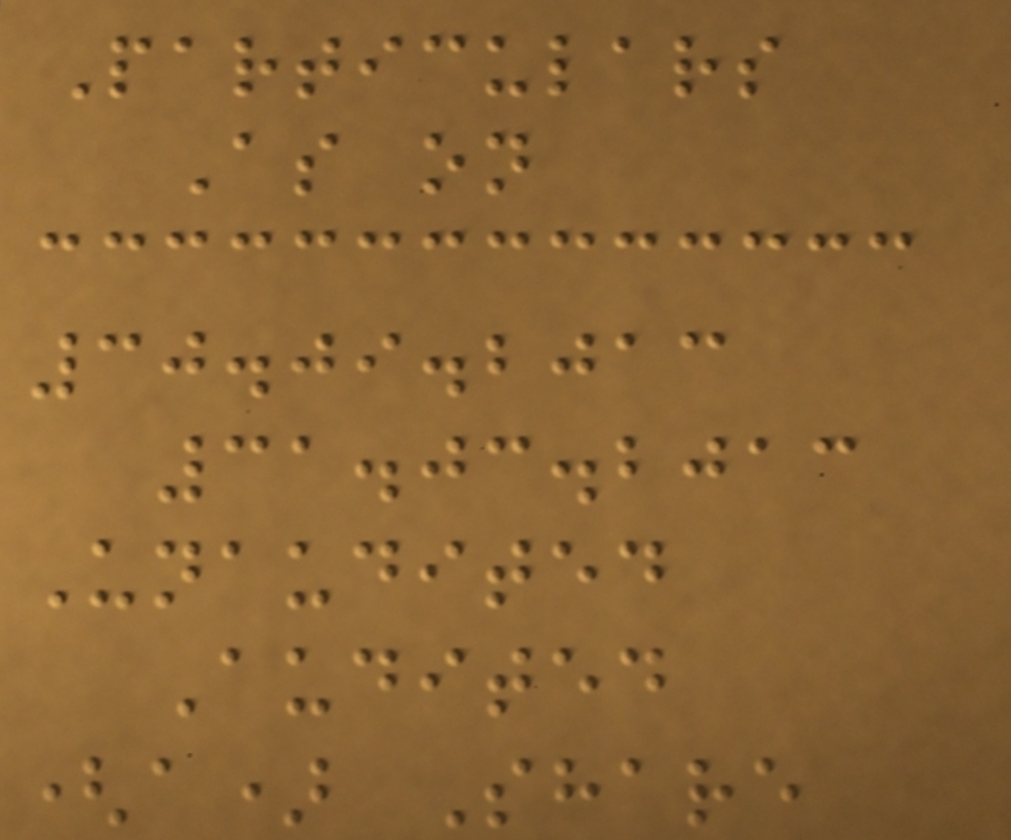Particulars
As on
30.09.2013
31.03.2013
Unaudited
Audited
(a) Share
